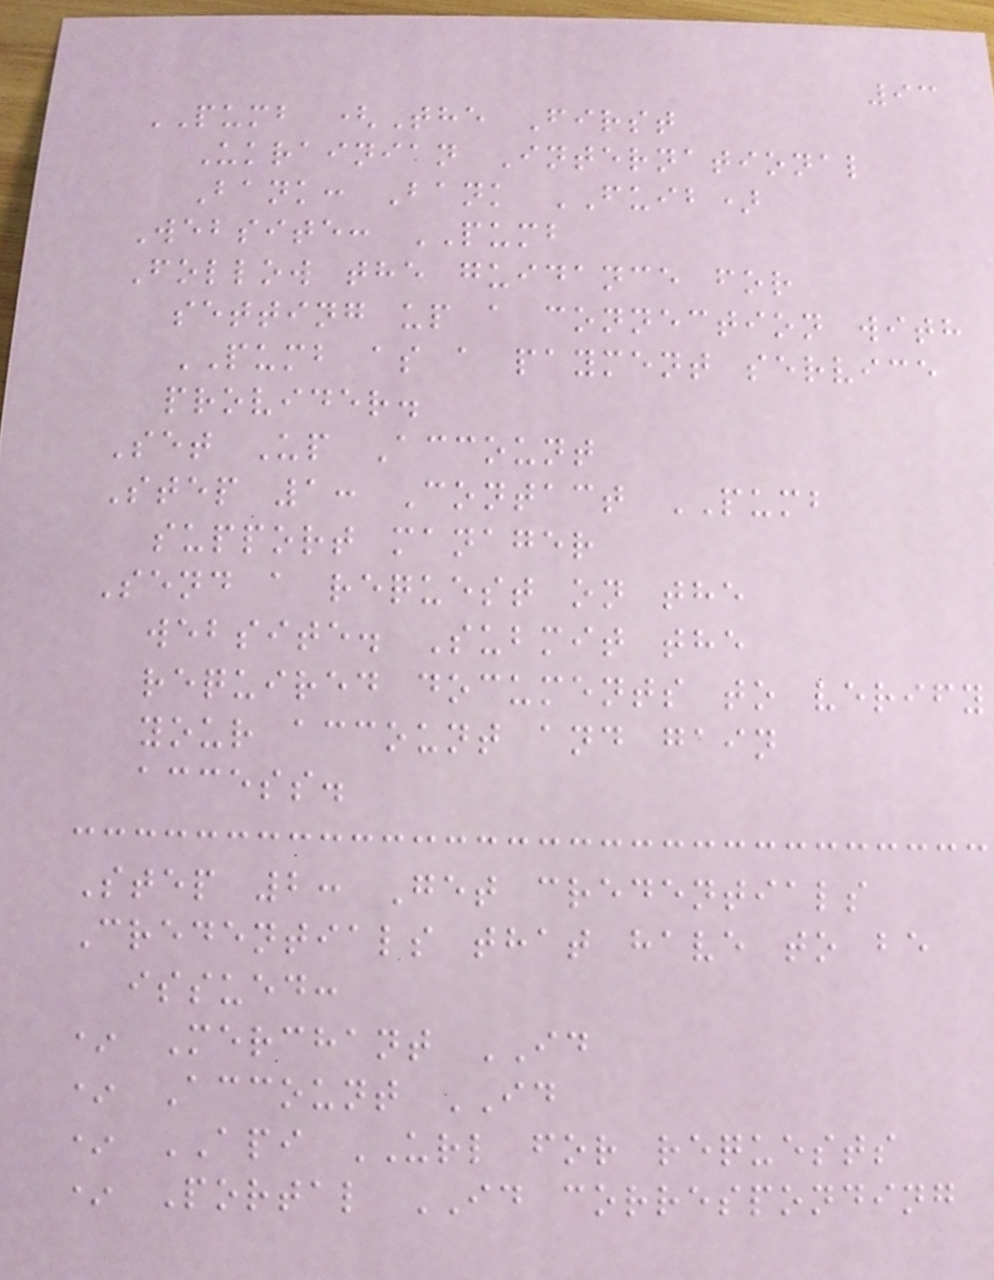93
PUMB (The First
Ukrainian International
Bank: Bank FUIB)
Website: PUMB
Follow the guidance for
setting up a connection with
PUMB as a payment service
provider.
Set Up Account
Step 1: Contact PUMB
support manager
Send a request on the
website. Submit the
required documents to verify
your account and gain
access.
Step 2: Get credentials
Credentials that have to be
issued:
* Merchant ID
* Account ID
* API URL for requests
* Portal ID corresponding
